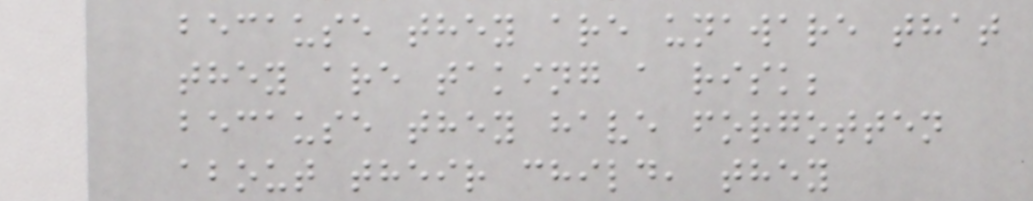because they are unaware that
they are taking a risk;
because they have forgotten
about their child, they
